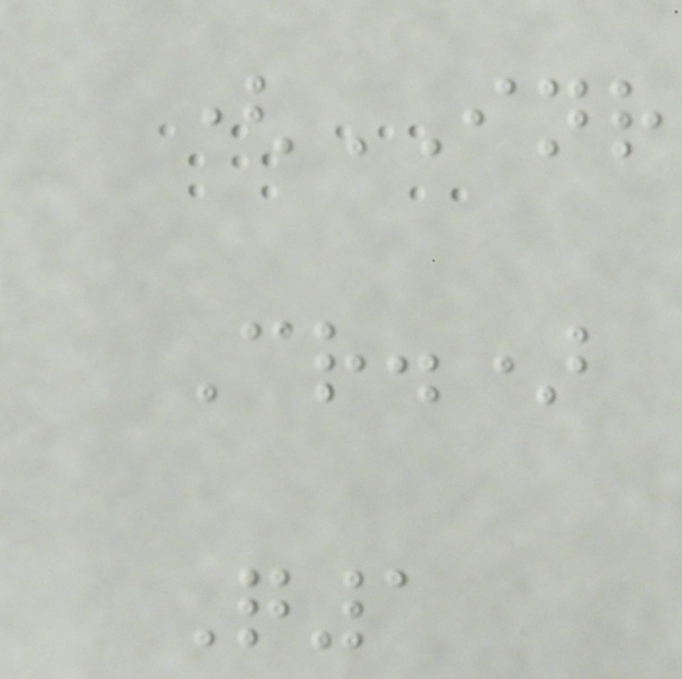(INR
Cr.)
Q1
